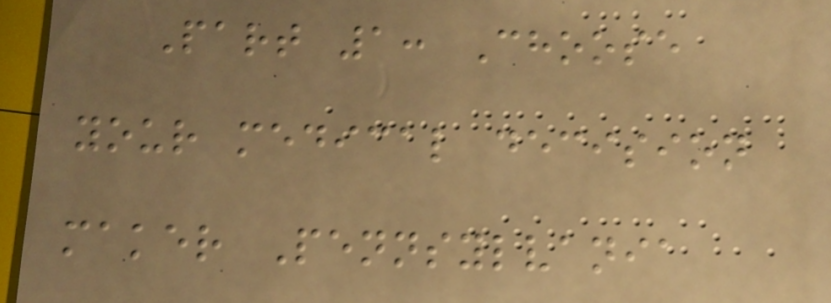Part 1: Choose
your medical decision
maker Pennsylvania
